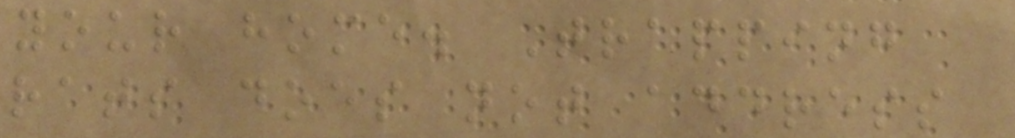your home. Trapping
rats does not address
